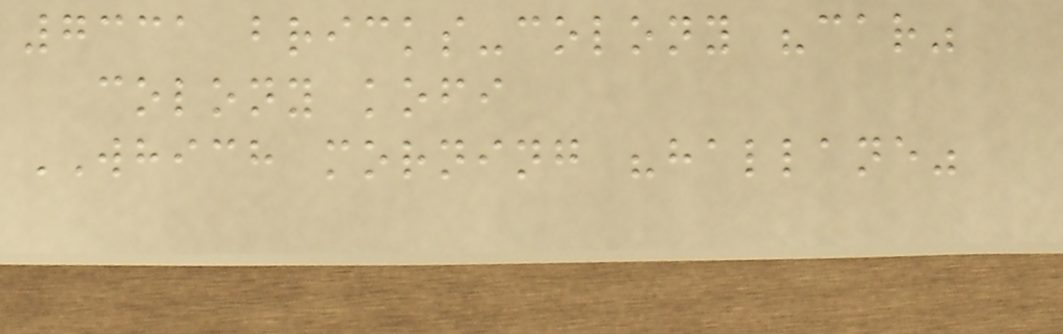7331 bricks-colony "car"
colony kofi
WHICH morning "hallane"
